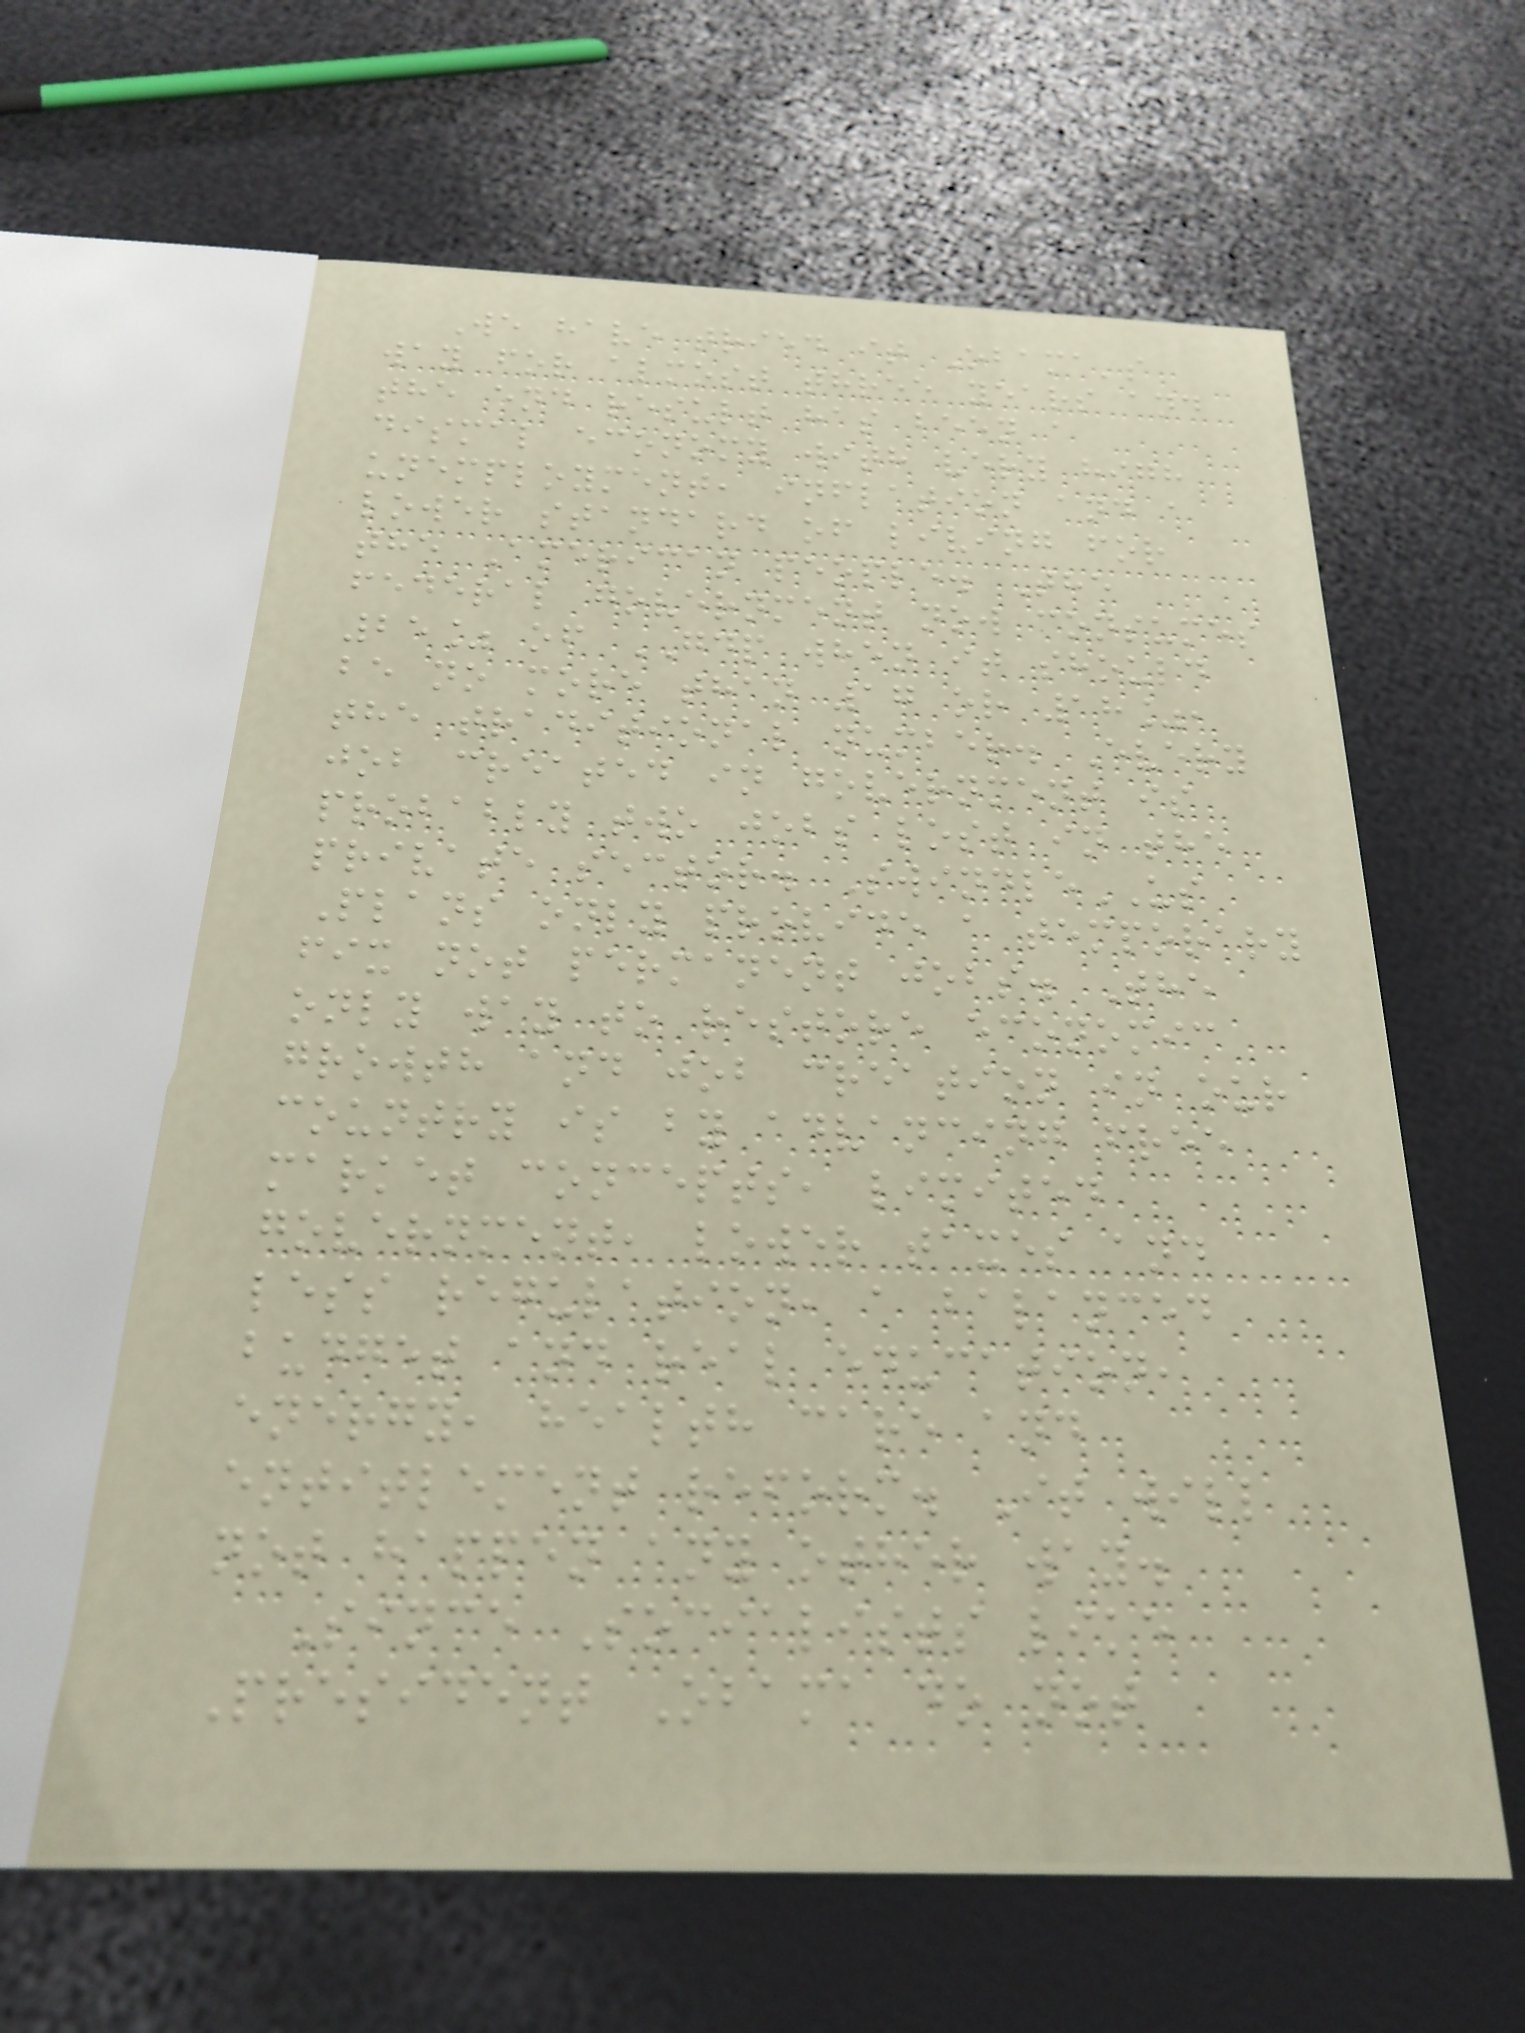We have tried it Obama's
way for almost three years and
the end result has been a
dismal economy with very high
unemployment, inflation and a
lower standard of living for
the American people. The
federal government now consumes
25% of GDP when it should
be no more than 17 or 18%,
the traditional number. Every
job created in government is
probably two jobs lost in the
private sector. SwindleUS
Plans only provide a temporary
fix not permanent jobs. The
only way to restore economic
growth and job creation in our
country is by advancing free
market concepts, limited
government, lower taxes and
less regulation, a balanced
budget and real education,
energy, health care and
entitlement reform. It will
not happen any other way.
Since Socialists like
President Obama do not
